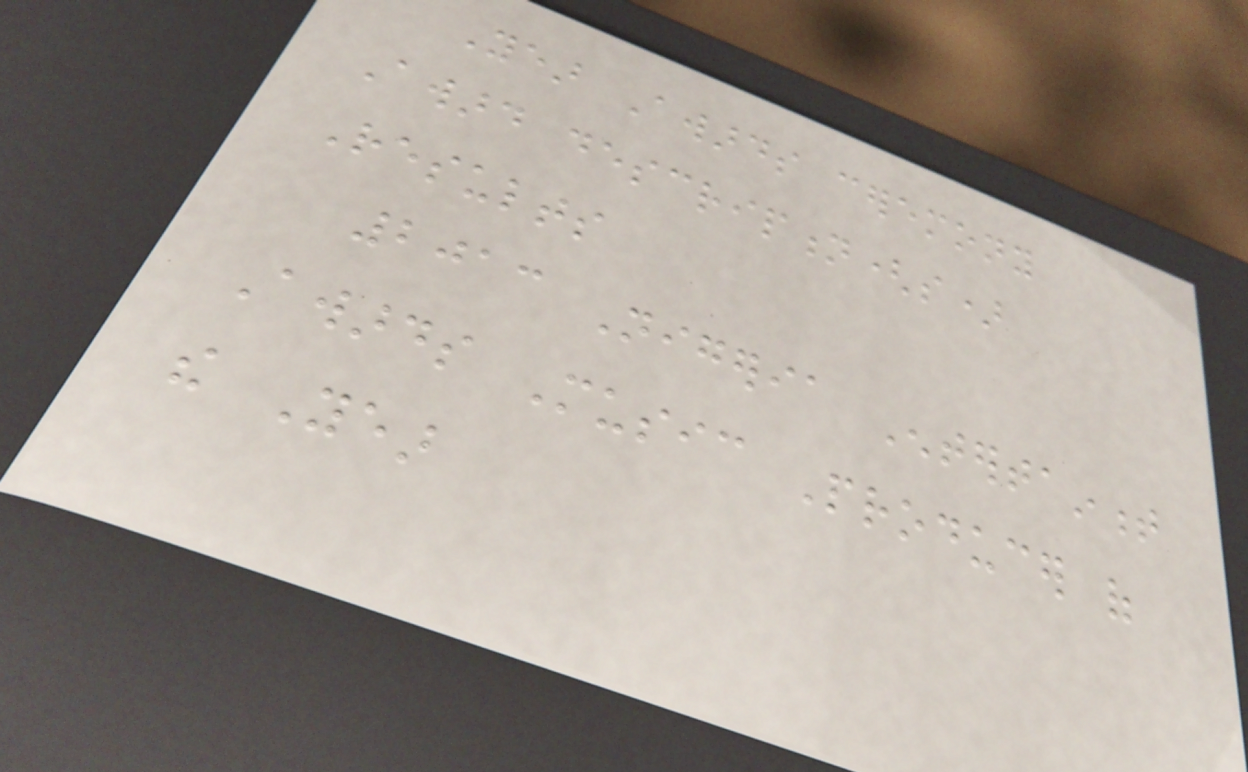Year Awards ceremony
Award description(s)
Results
2013 Nigeria Entertainment
Awards Music Producer of
the Year
